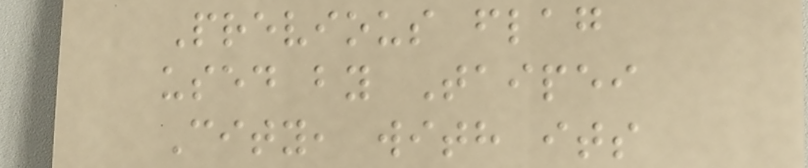Previous flag
used by Taipei
City, with its
